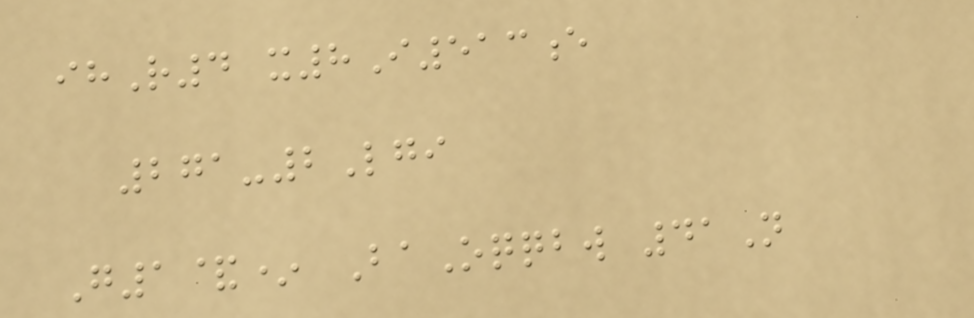ihR4 x8I513e
271-2Lgi
G1&* BaOqqbw 41N
